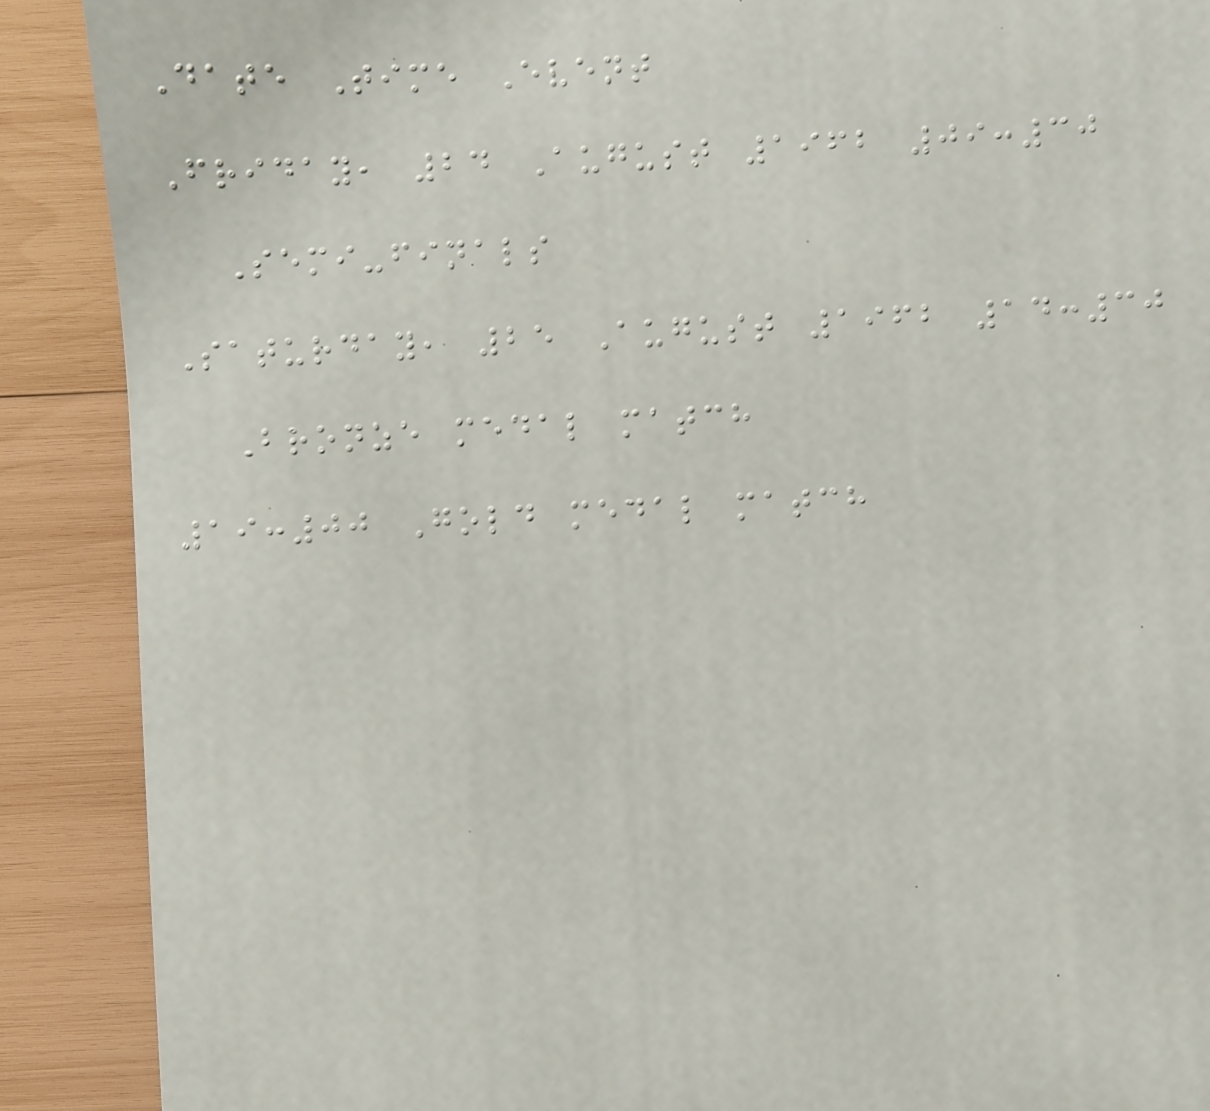Date Time Event
Friday, 24 August 1962 09:30
Semi-finals
Saturday, 25 August 1962 14:30
Bronze medal match
19:00 Gold medal match
